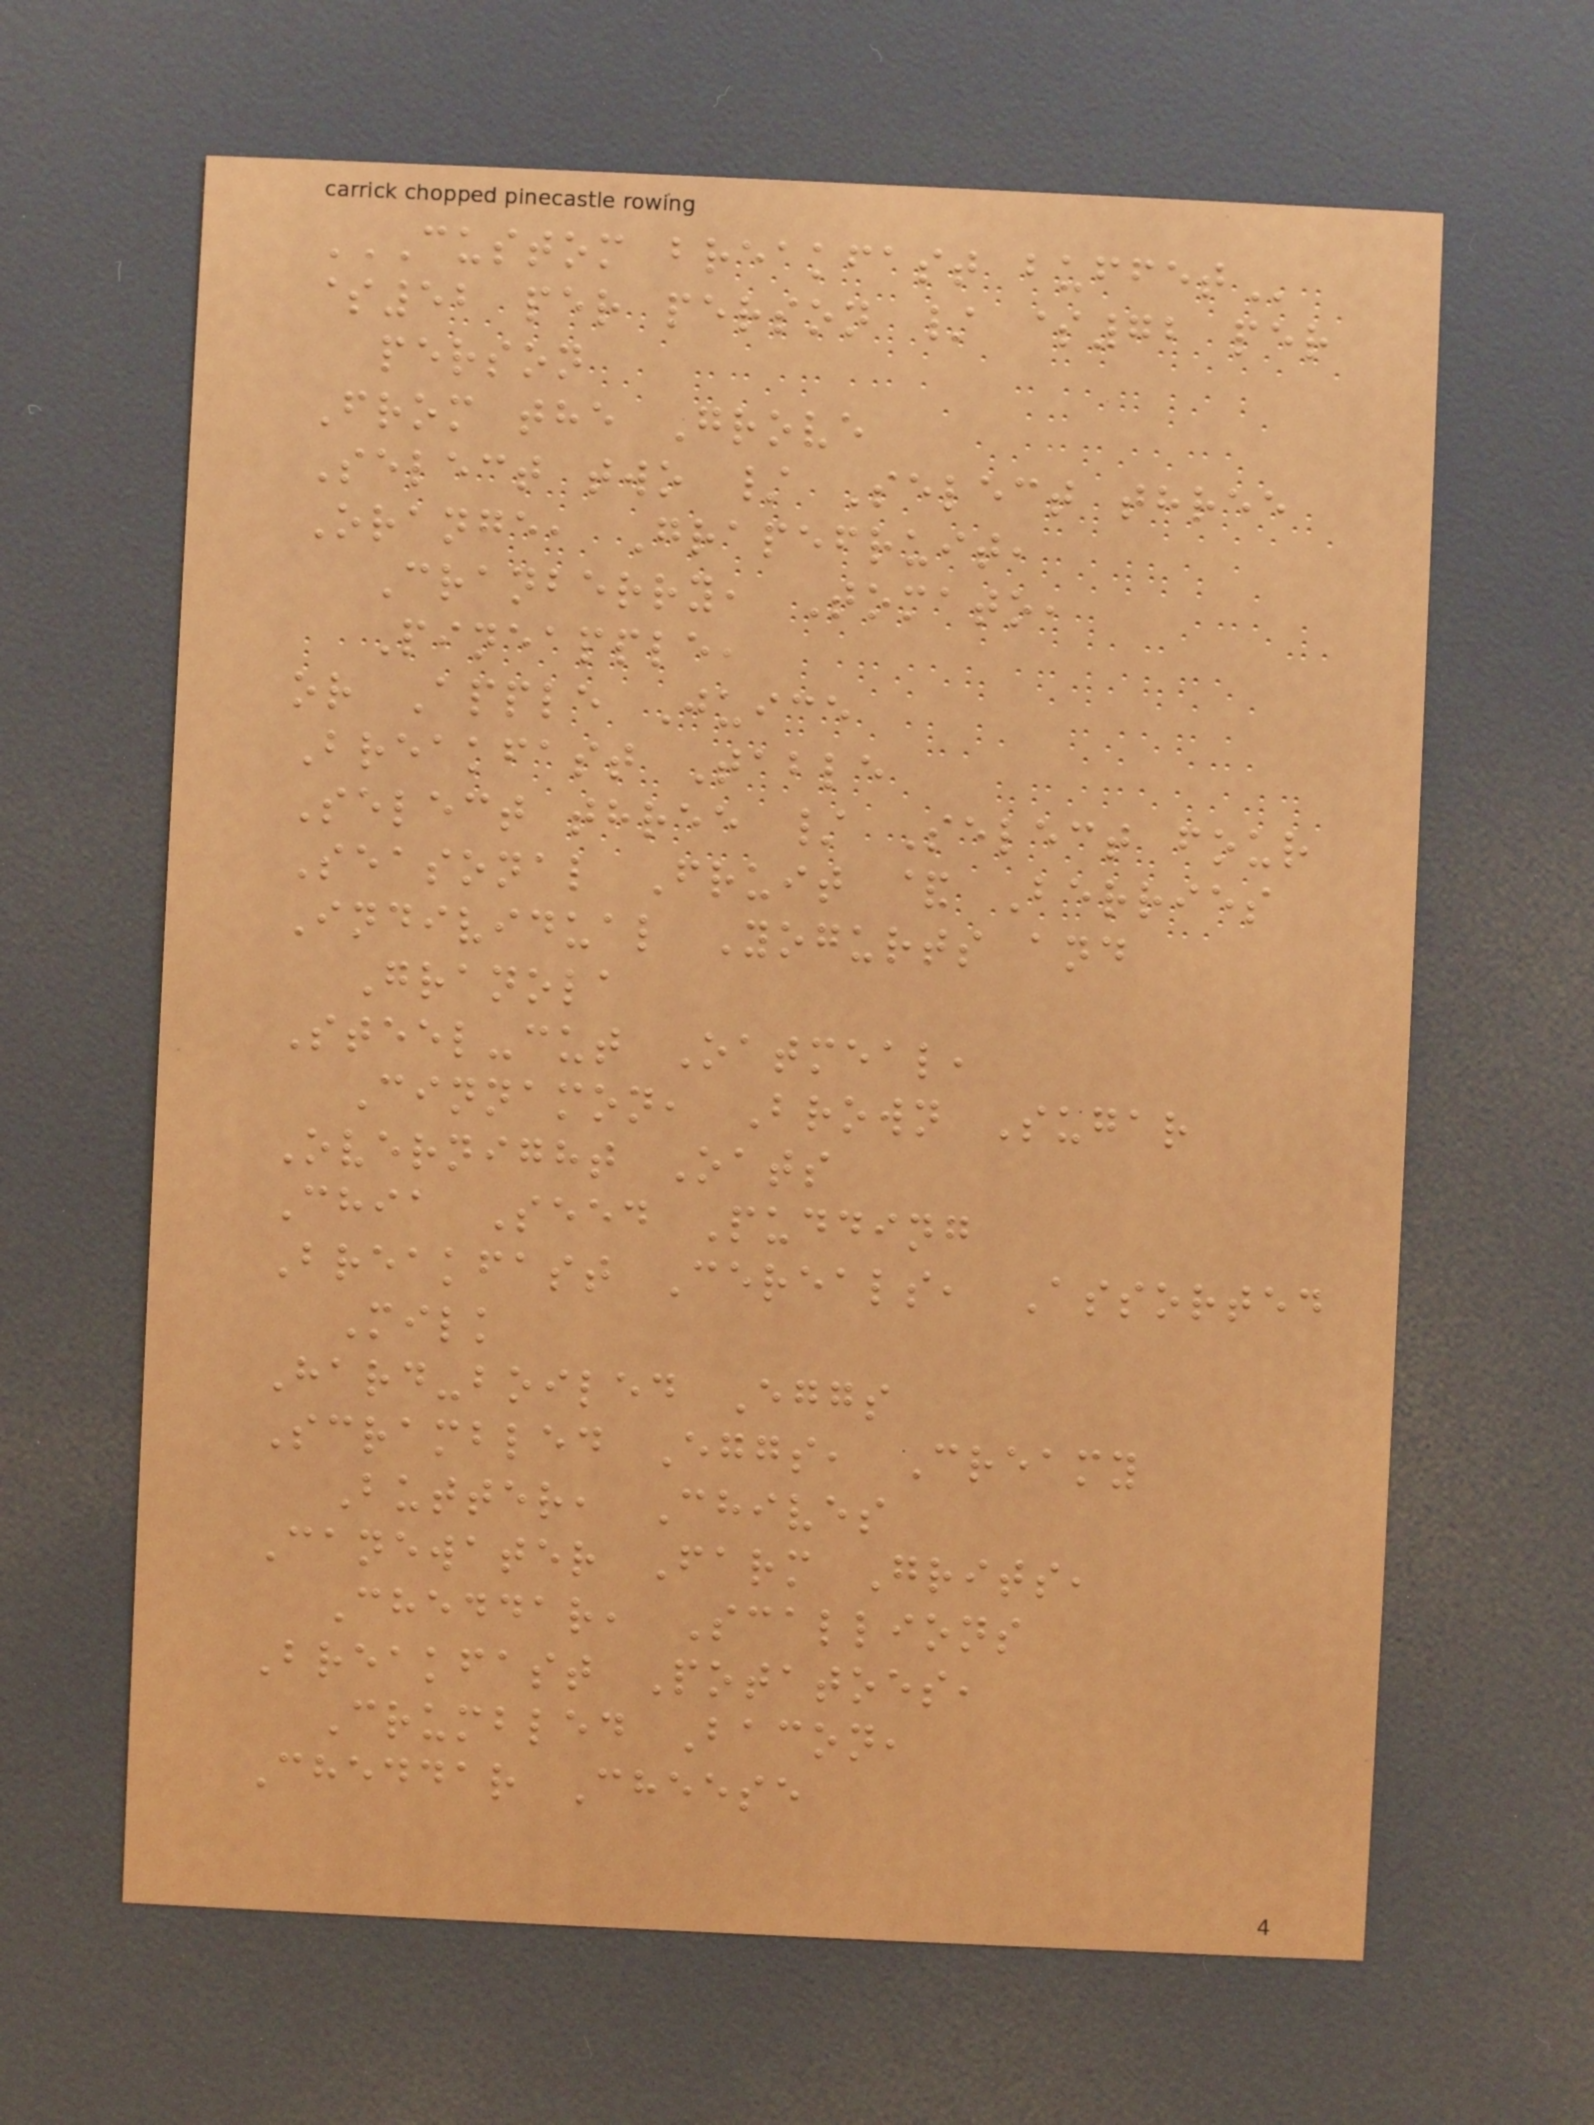CUSTOM BREAKFAST BUFFET
$52 per person / $72 per
person
From the Grove
Select two / Select three
Orange, Grapefruit,
Cranberry, Tomato,
Pineapple,
or Apple Juice
Breakfast Table
Select three / Select four
Seasonal Fruit & Berries
Individual Yogurts and
Granola
Steel-cut Oatmeal,
Cinnamon, Brown Sugar
Overnight Oats
Chia Seed Pudding
Breakfast Cereals, Assorted
Milk
Hard-boiled Eggs
Scrambled Eggs, Creamy
Butter, Chives
Canewater Farm Grits,
Cheddar, Scallions
Breakfast Potatoes,
Crumbled Bacon,
Cheddar Cheese
